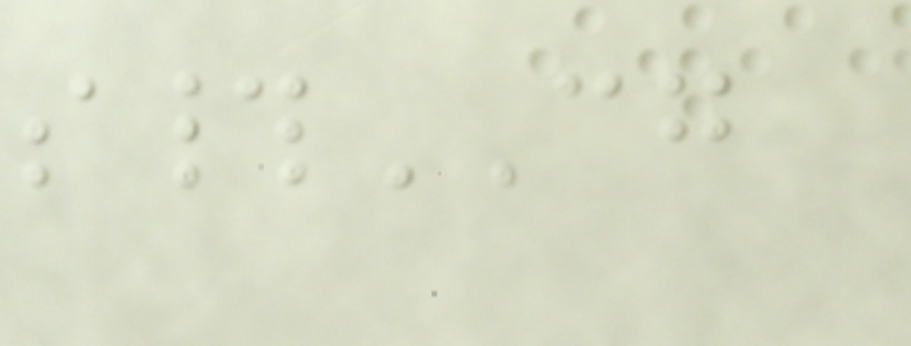s#CG
